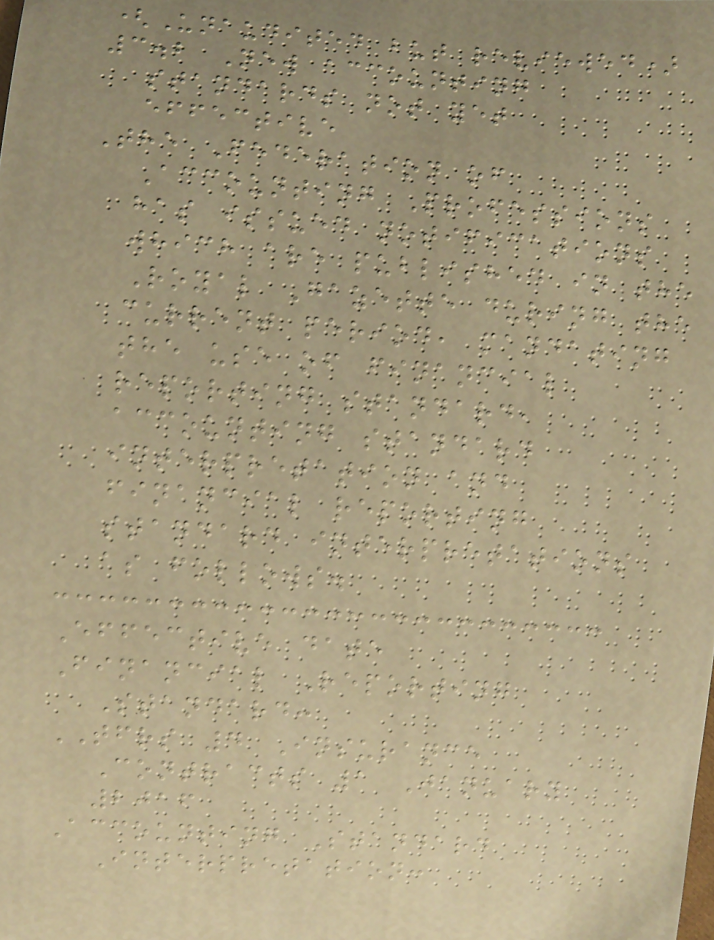(Unaudited but reviewed)
3.2 New accounting
standards not yet
effective
The Federation of
Accounting Professions
has issued notifications
which are published in the
Royal Gazette during the
current period, mandating
the use of financial
reporting standard,
accounting standard
interpretation and
financial reporting
standard interpretations
as follows.
Effective date
Financial Reporting
Standard:
TFRS 4 Insurance
Contracts 1 January
2016
Accounting Standard
Interpretation:
